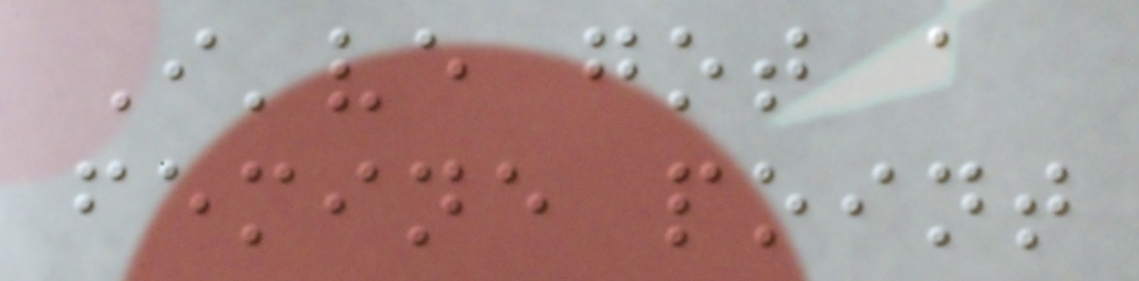I've got a
femine point
